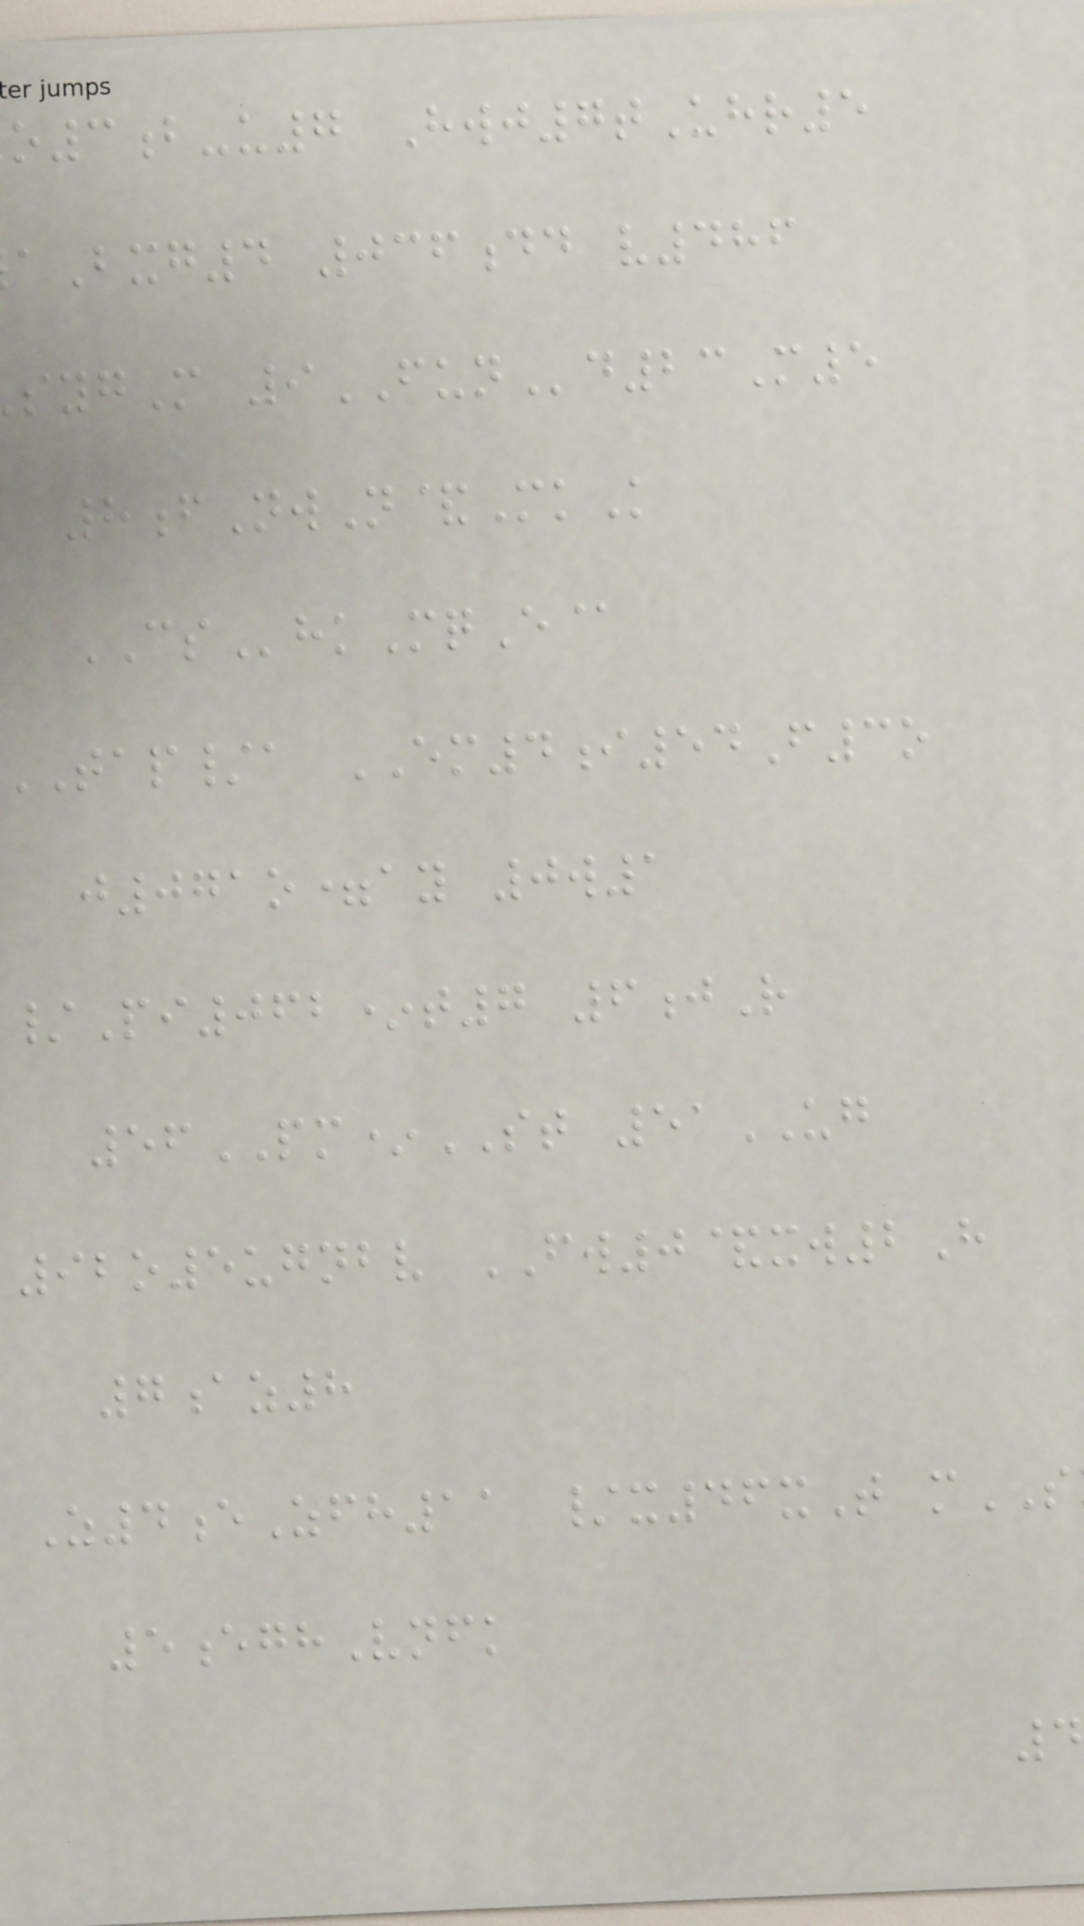o3b-u7 Hwj7tUhr5
Bxg4 036dd v486
ygM 9FUNd23M5
8fNwN&MkK
CShkMqE@
tap/a EM4i54F3o
j071o=ay 0w1
/Pi062*t7 6jR
56PM*ST 51UG
92o5ugnbv FW0&xw2H
7az8
Z4eZfh11 /x46xT m
5eghVnfk
